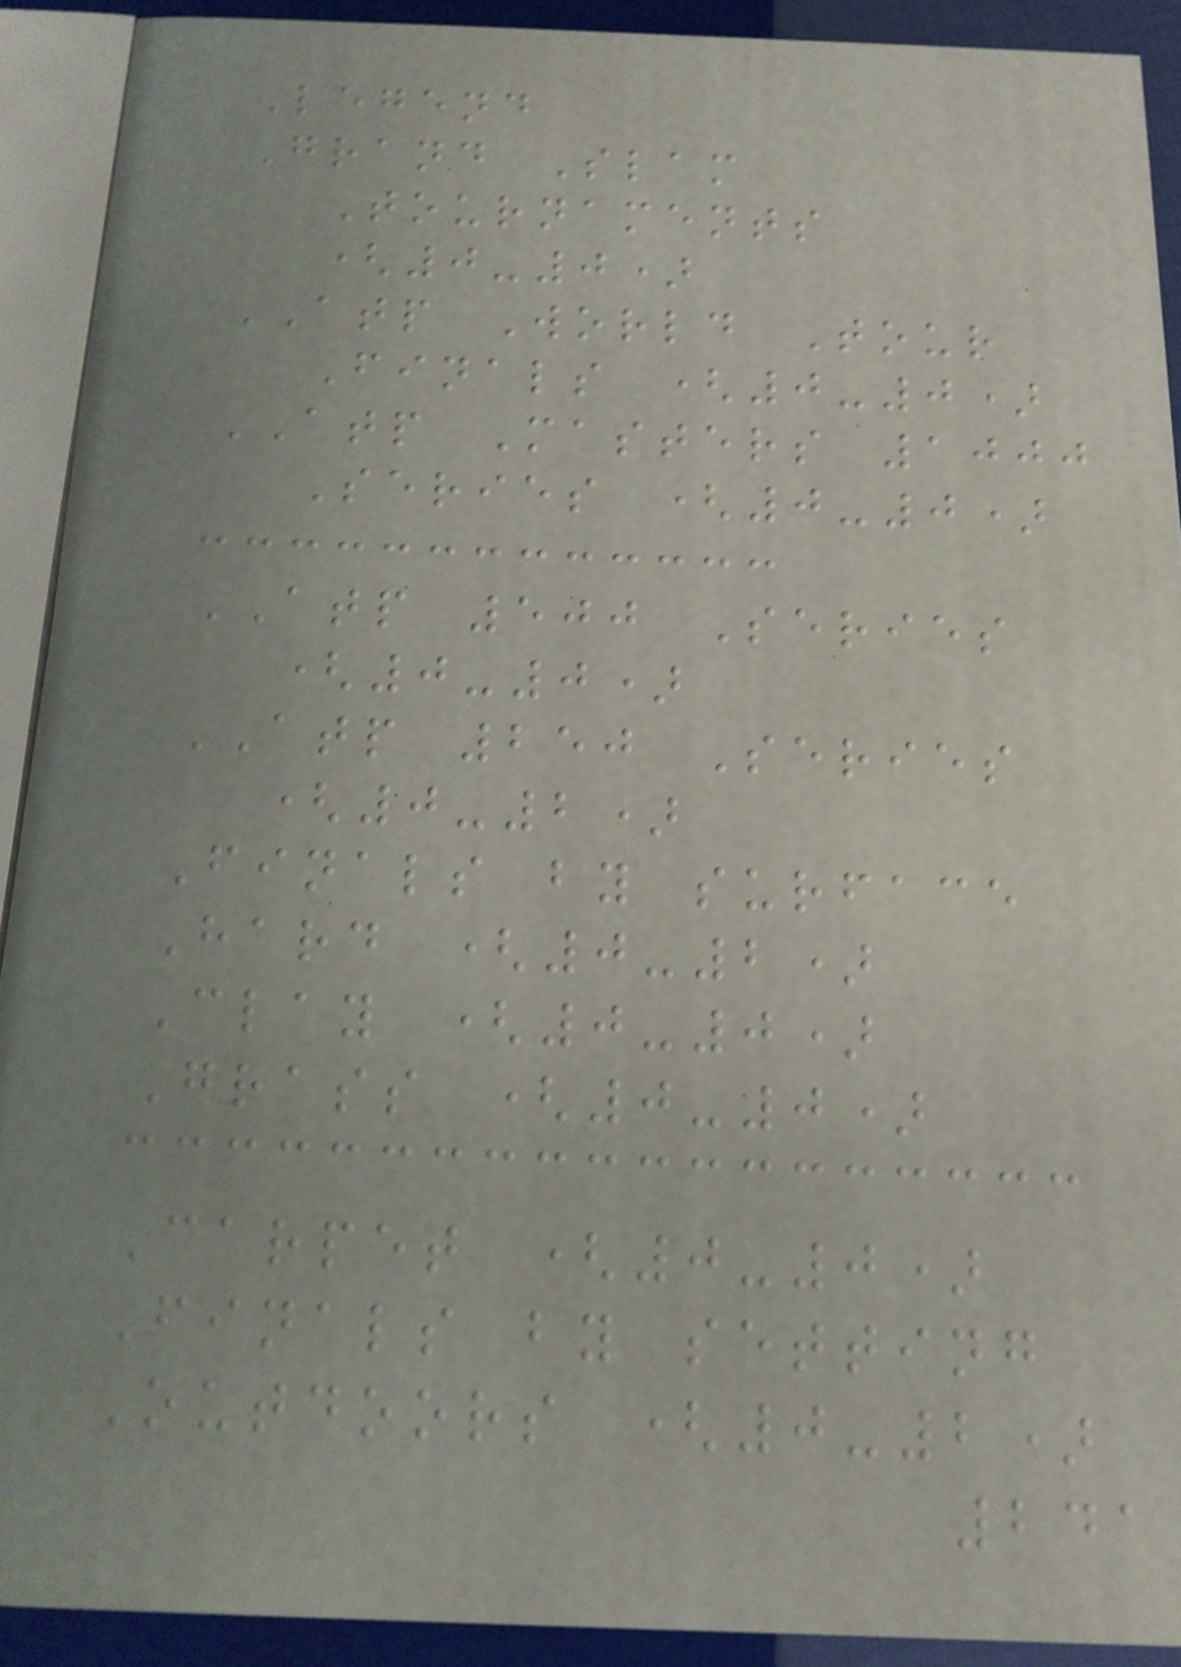Legend
Grand Slam
Tournaments
(0-0)
ATP World Tour
Finals (0-0)
ATP Masters 1000
Series (0-0)
ATP 500 Series
(0-0)
ATP 250 Series
(0-2)
Finals by surface
Hard (0-2)
Clay (0-0)
Grass (0-0)
Carpet (0-0)
Finals by setting
Outdoors (0-2)
241
